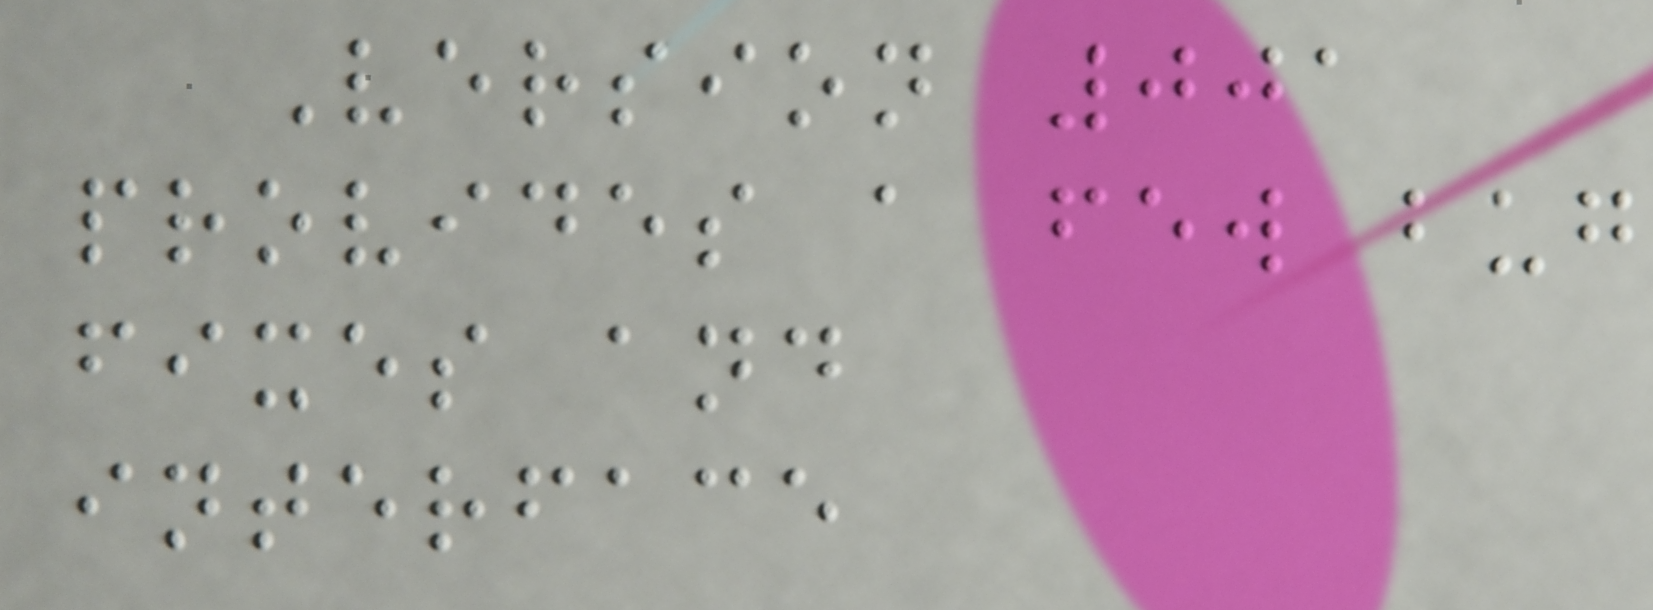Version 001
provides a few bug
fixes and
interface
